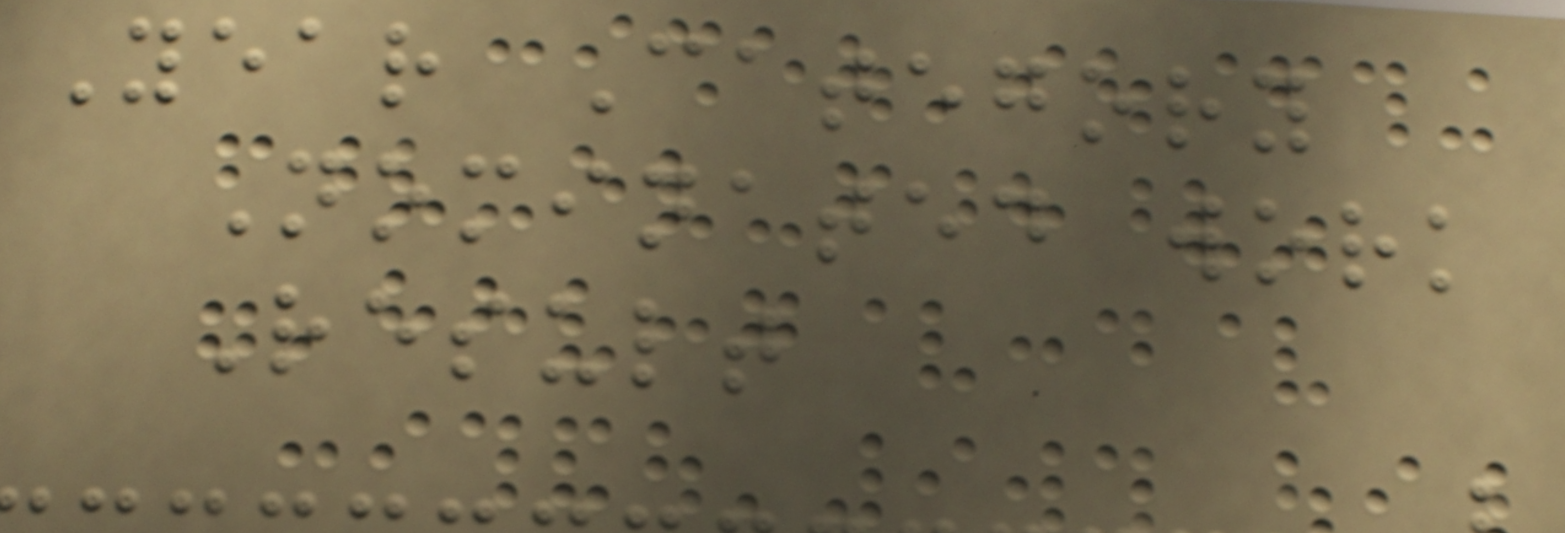Year Category
Nominated work
Result
